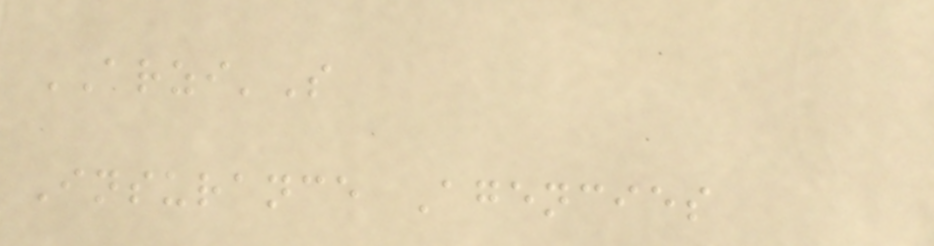ARZI'S
Insurance Agencies
